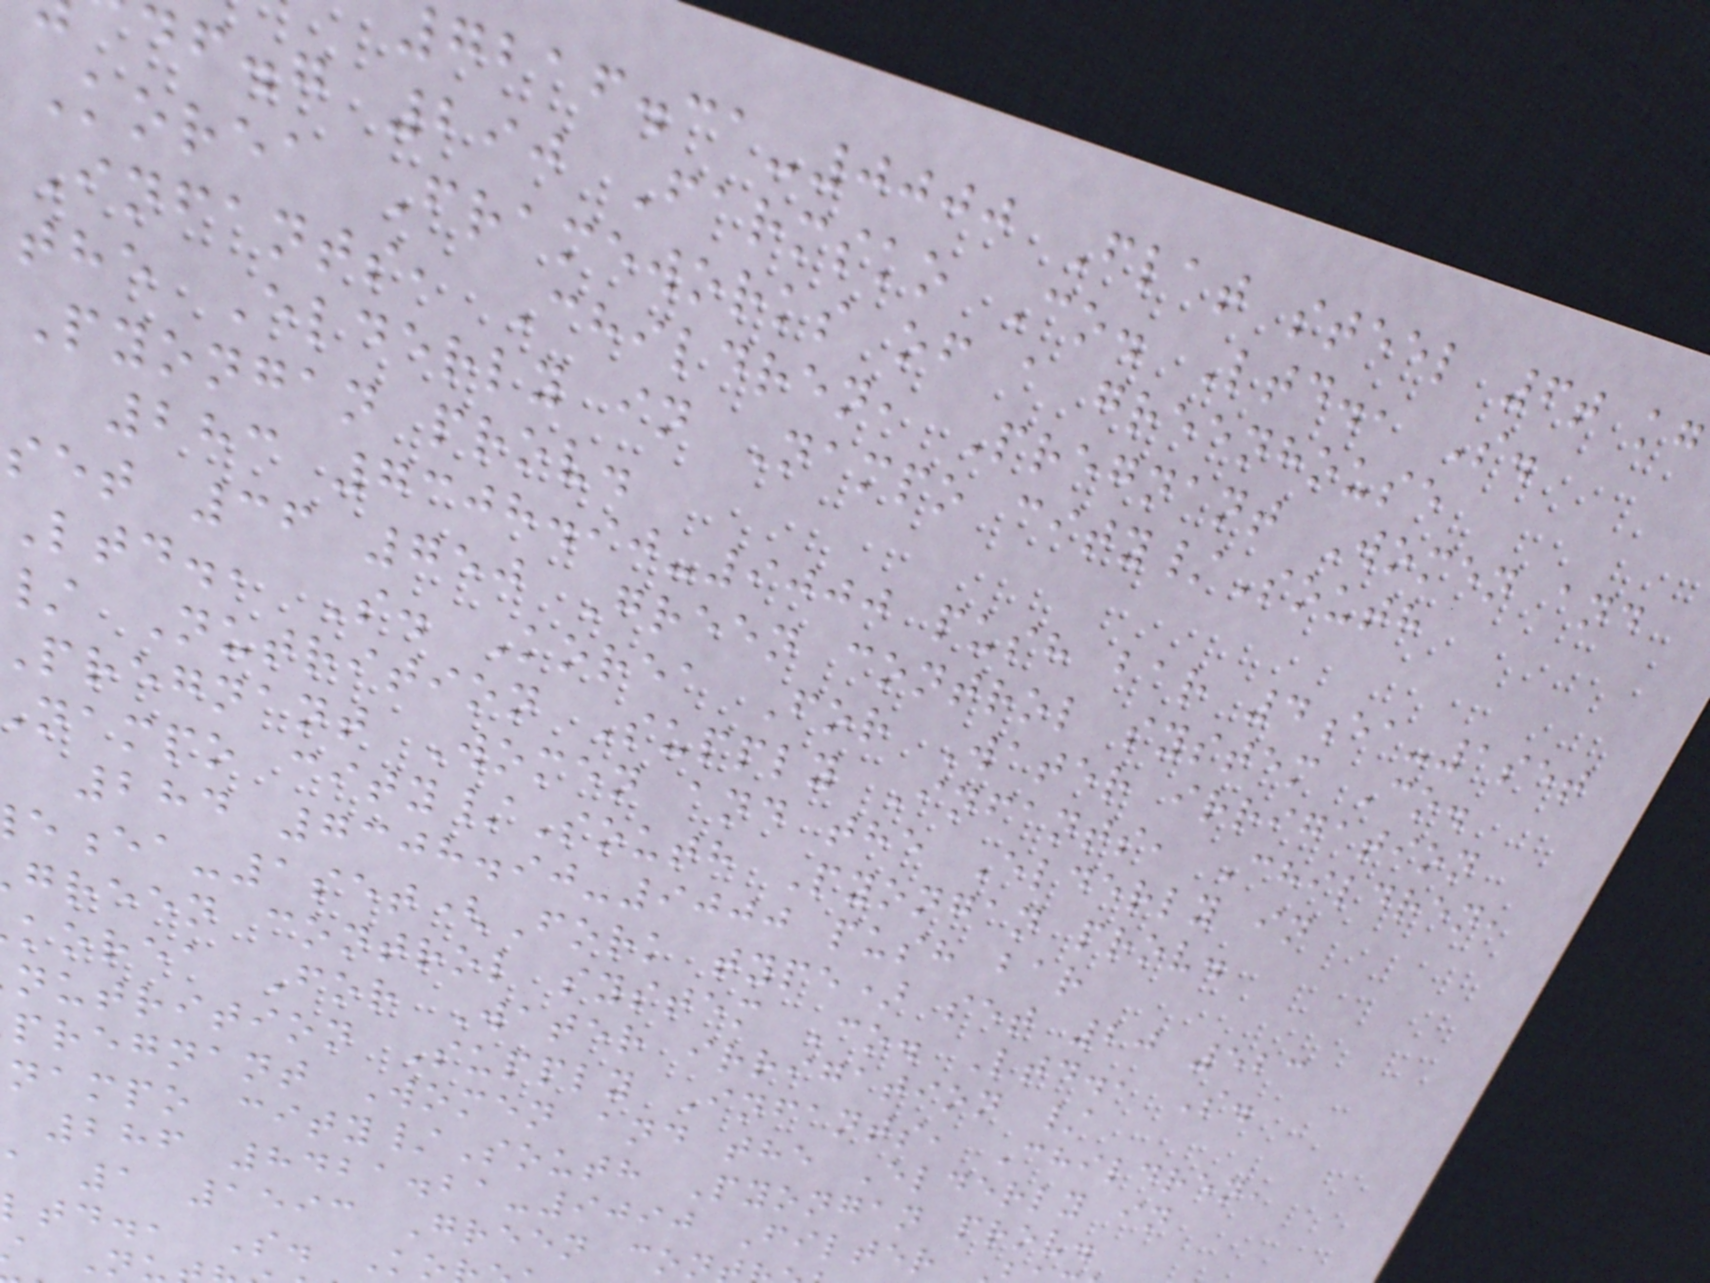-0000 Flat steel 6t kg
df.g 290 Farmsko Co. Ltd., S.
Korea Frameworks of a greenhouse
Infants, Children, Pregnant Women and
the Elderly in Nampo city/South
Pyongan prov.
283 7308.90-9000 push bar 4ea-1set
set 36 750 Green control system Co.
Ltd., S. Korea For Water irrigation
Nutrition Supply Infants, Children,
pregnant Women and the Elderly in
nampo city/South Pyongan prov.
284 7308.90-9000 push bar
ea-1set(Fork type) set 20 523
green control system Co. Ltd., S.
korea For Water irrigation /
nutrition Supply Infants, Children,
pregnant Women and the Elderly in
nampo city/South Pyongan prov.
286 8421.21-9090 Filter
a 1 1593 Green con
ltd., S. K
